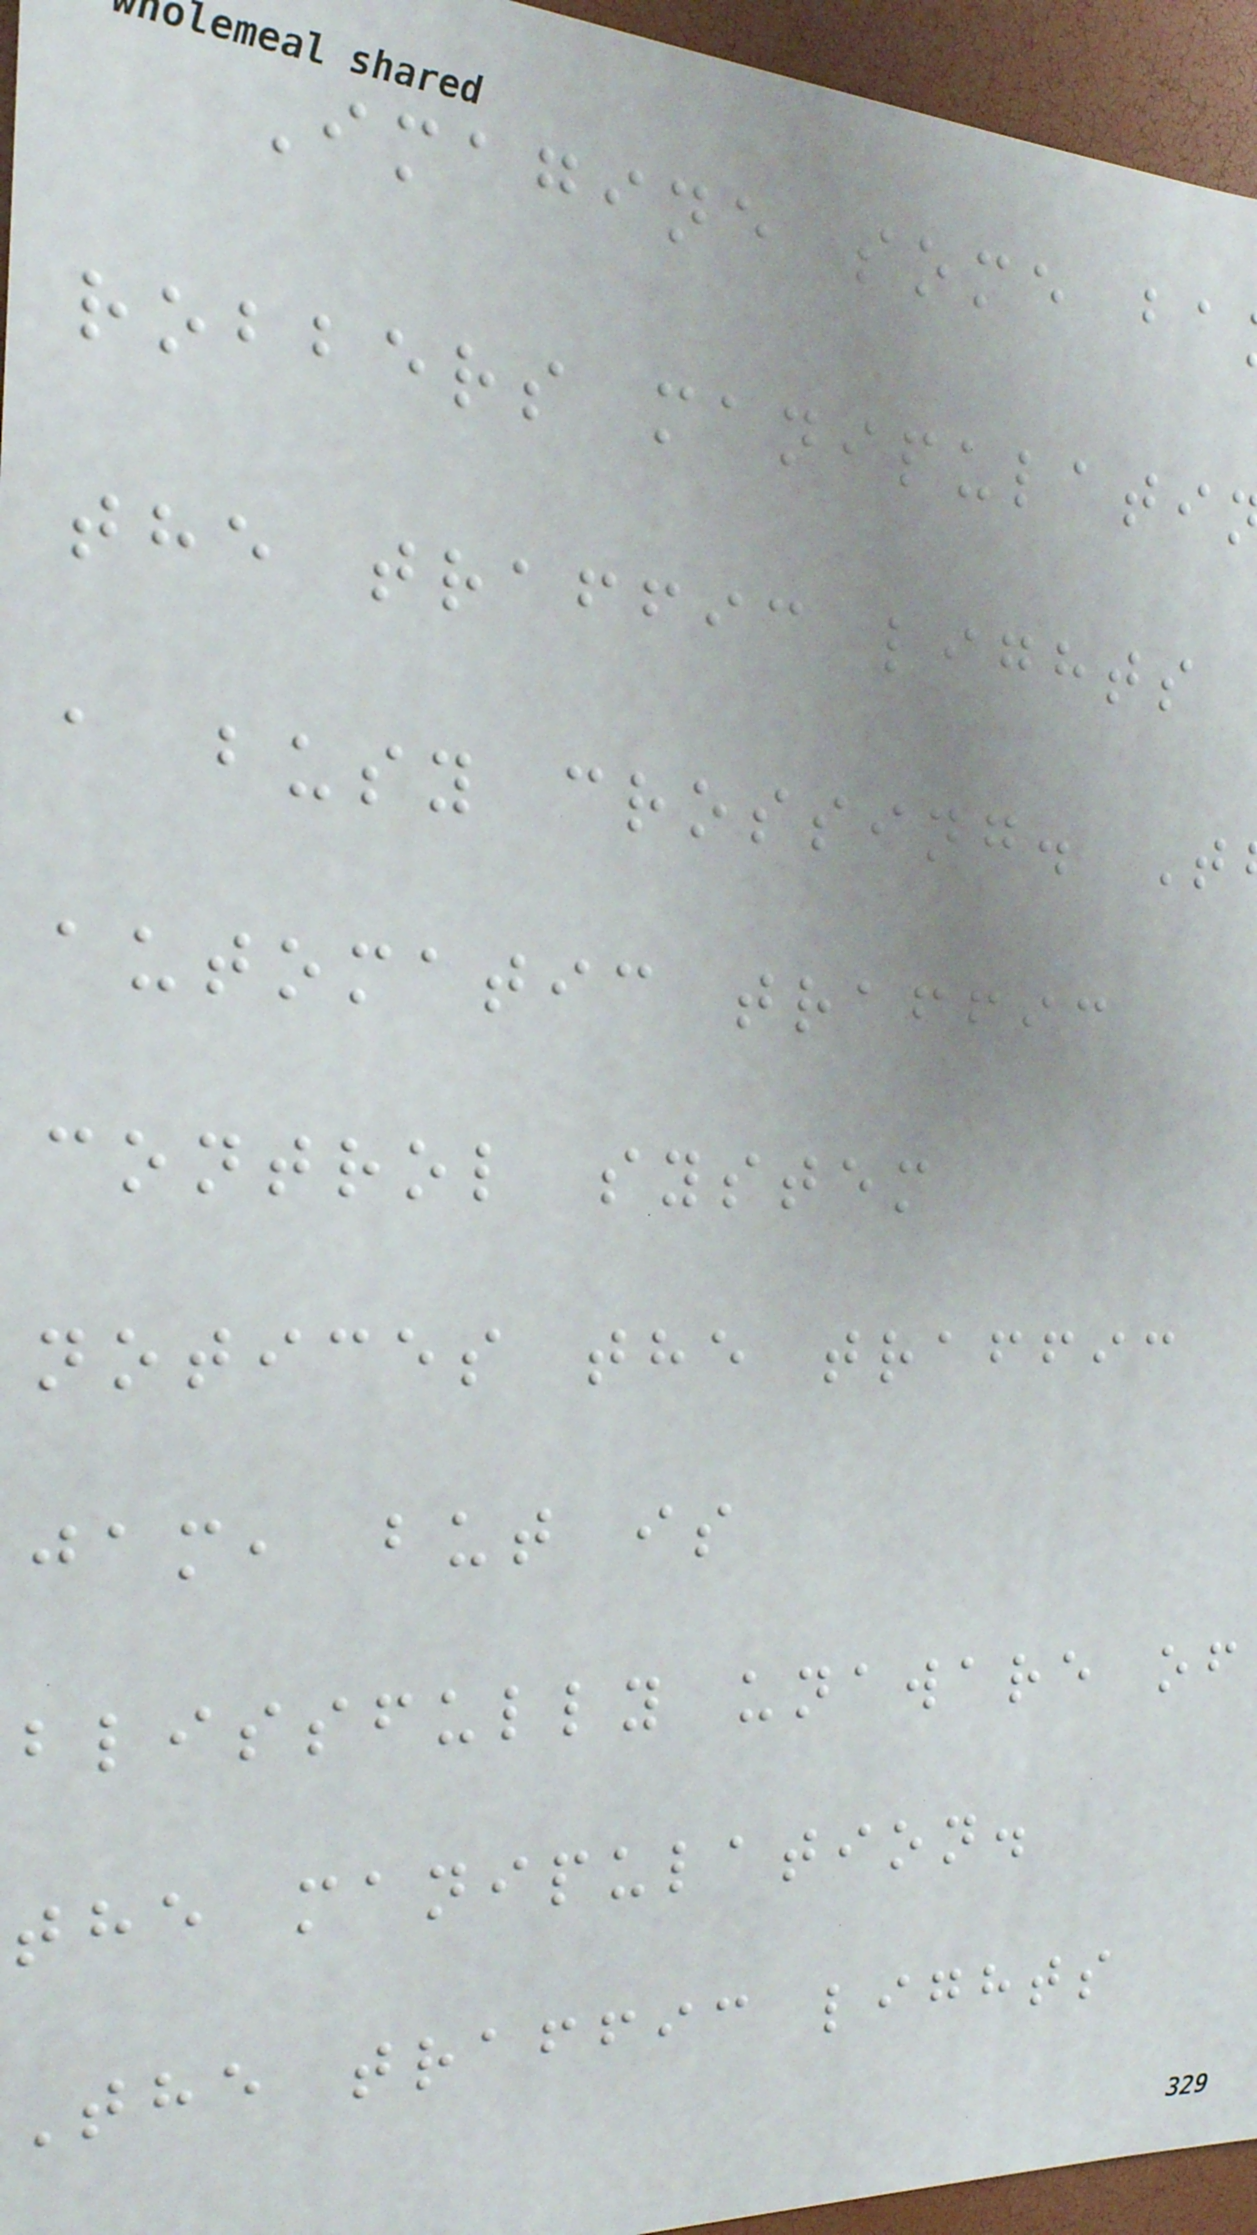Imagine some ba
robbers manipulati
the traffic lights
a busy crossing. T
automatic traffic
control system
notices the traffic
jam, but is
blissfully unaware of
the manipulation.
The traffic lights
